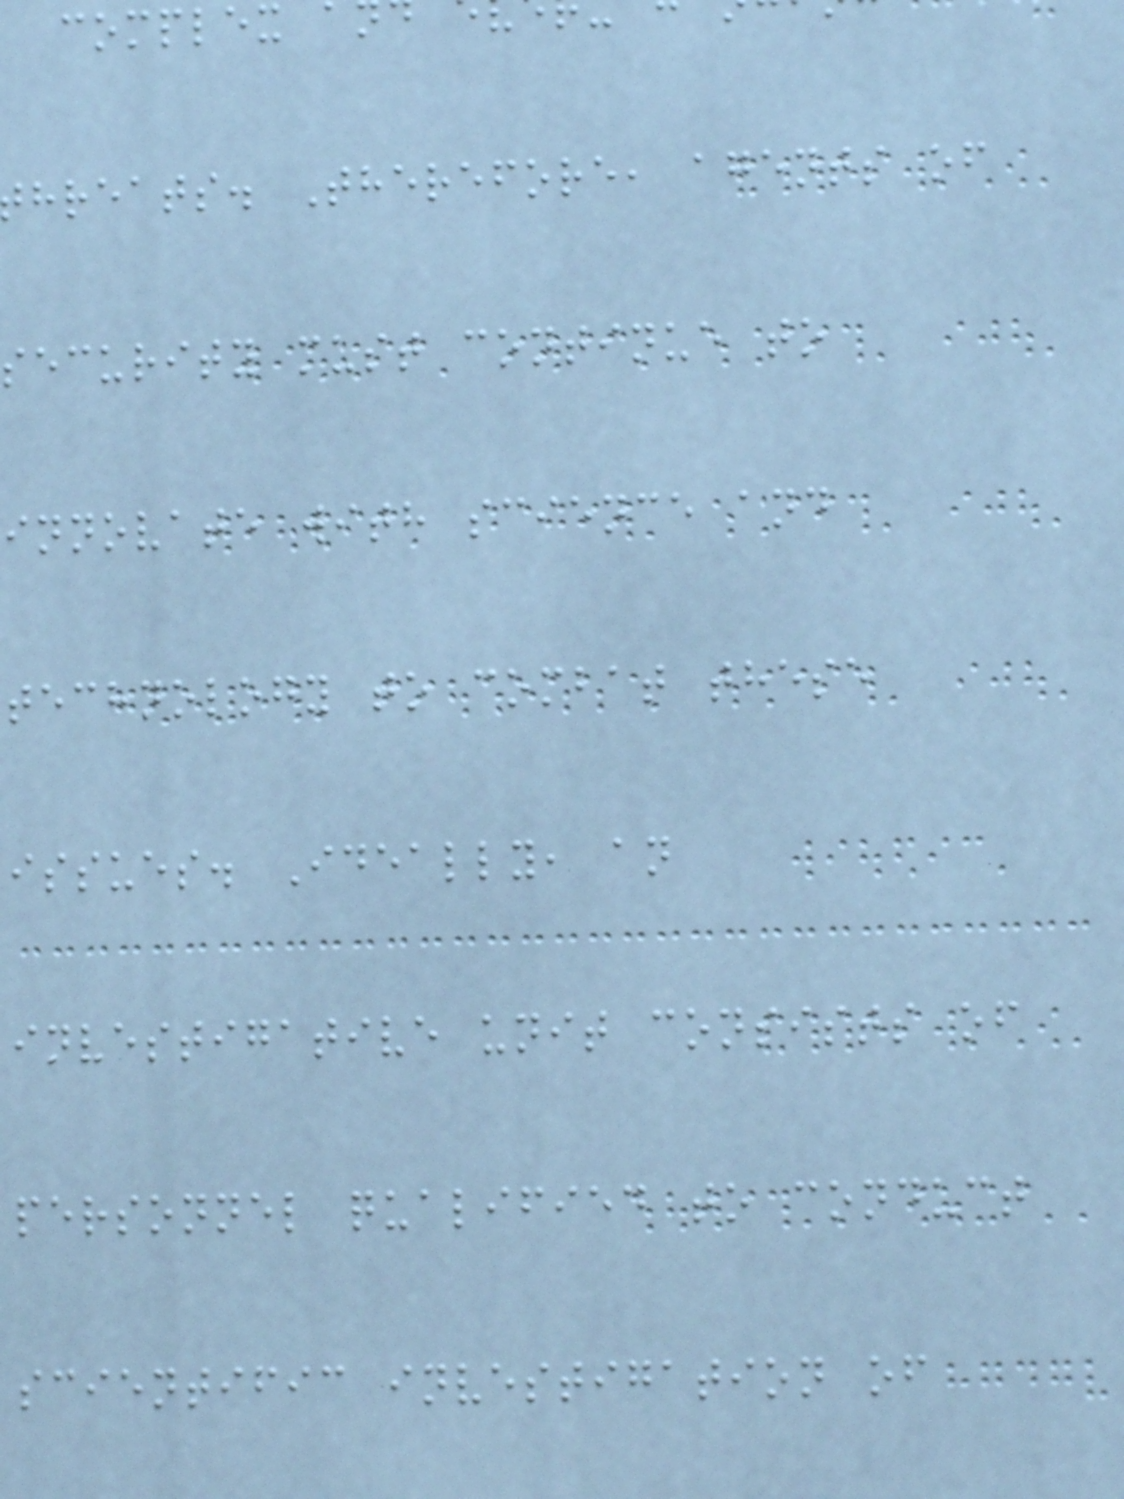complex
hreats. Therefore, agents of
security must continue to
innovate with science and
technology to combat these
issues. Ideally, an
investigative unit consists of
personnel qualified to conduct
scientific investigation of
